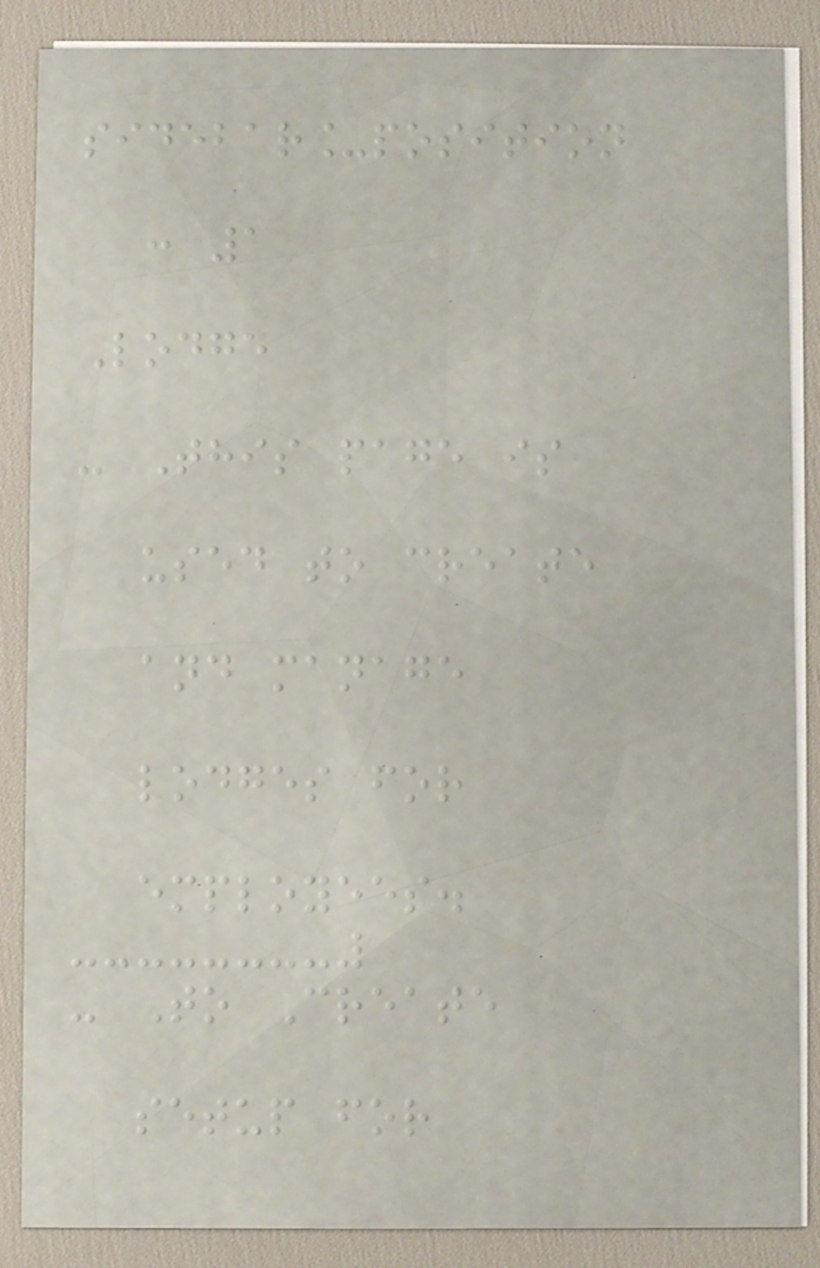sidebar_position
: 1
Lodge
- This page is
used to create
and manage
lodges for
employees.
- To Create
setup for
